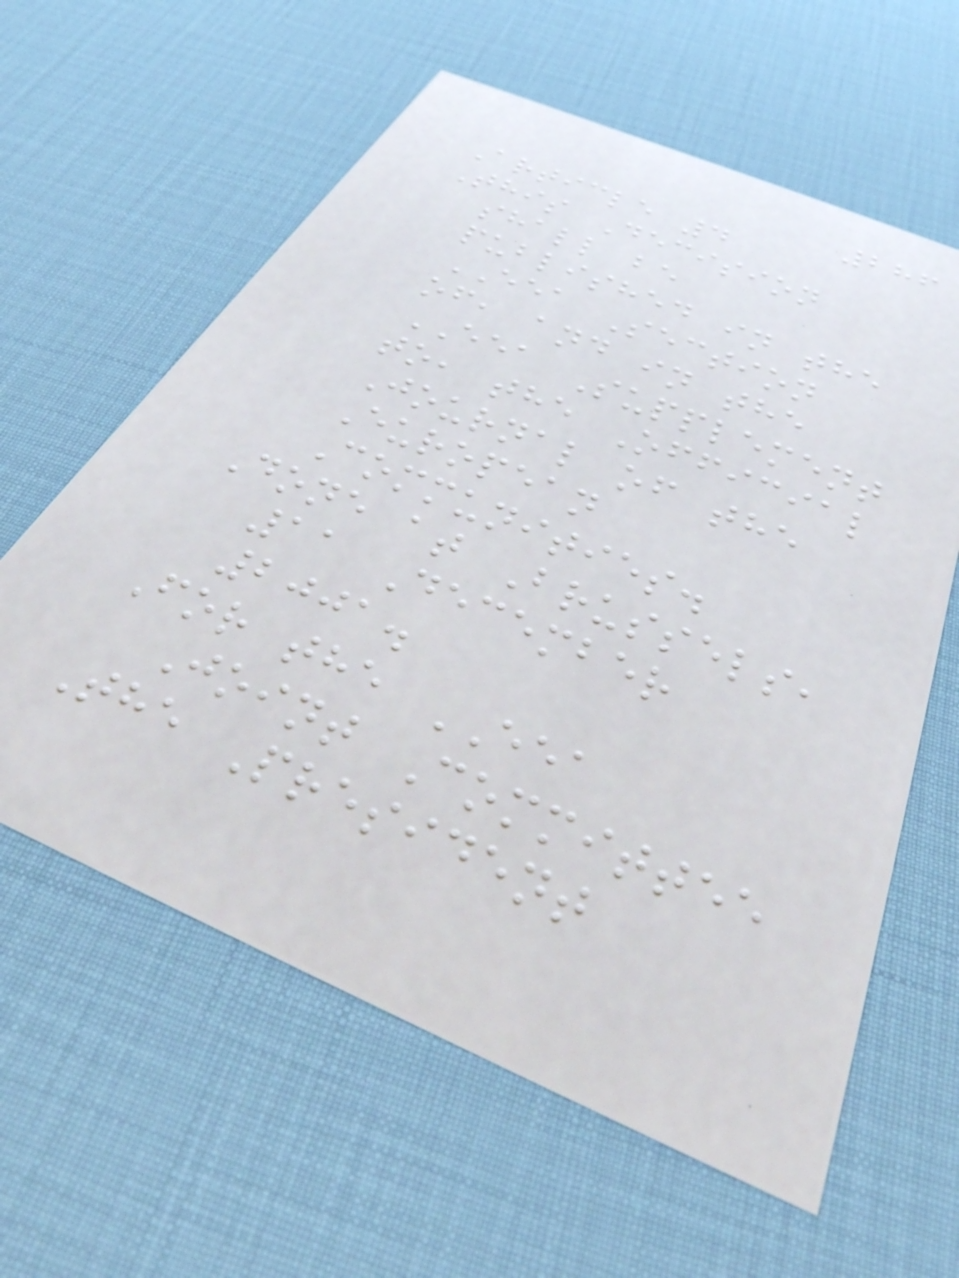286
Article 4
This Decision
shall be
published in the
EEA Section
of, and in the
EEA Supplement
to, the Official
Journal of the
European
Communities.
Done at Brussels,
11 December
2001.
For the EEA
Joint Committee
The President
